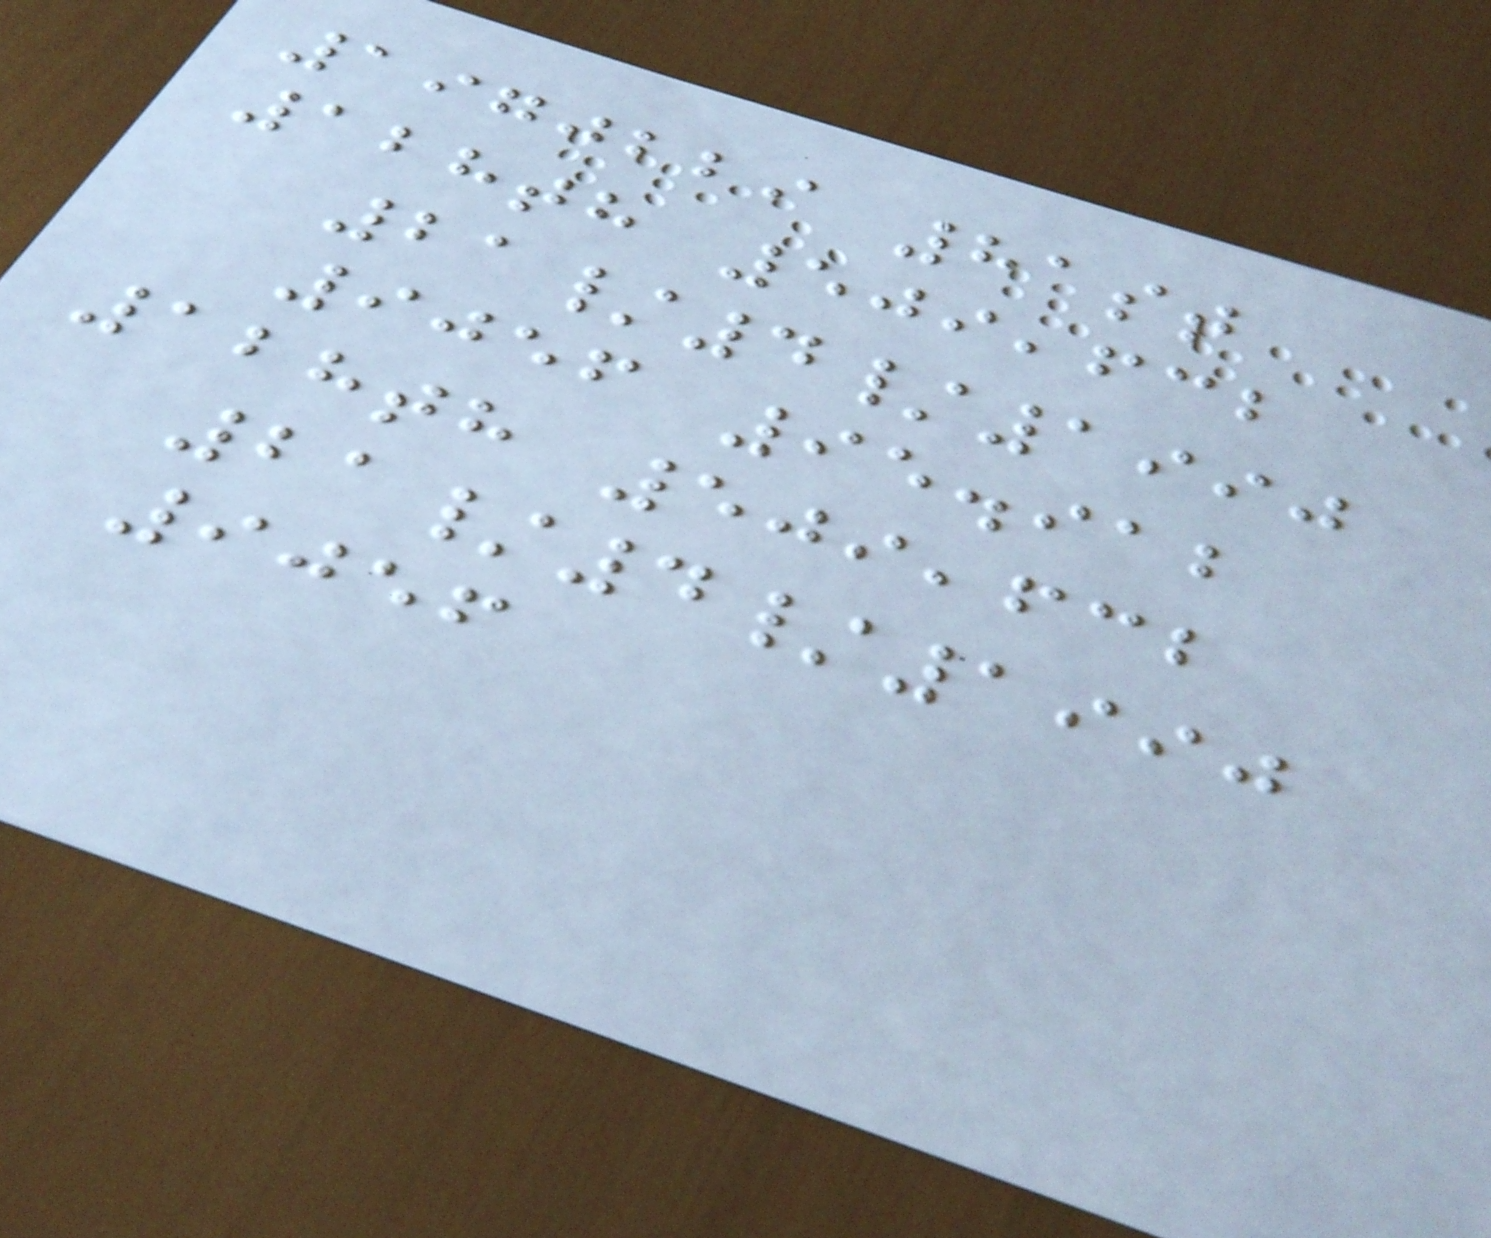1970229 81st
128th 509,632
21/4/1990
9056 95.912
128th 509,632
21/4/1990
9056
